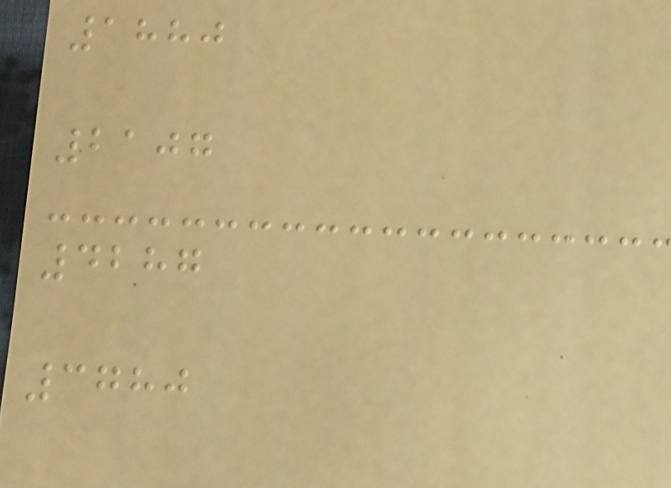1880
2107
4287
3780
